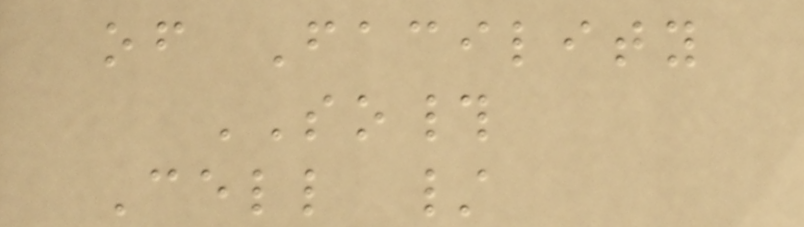of Facility
SO#
Cell /
